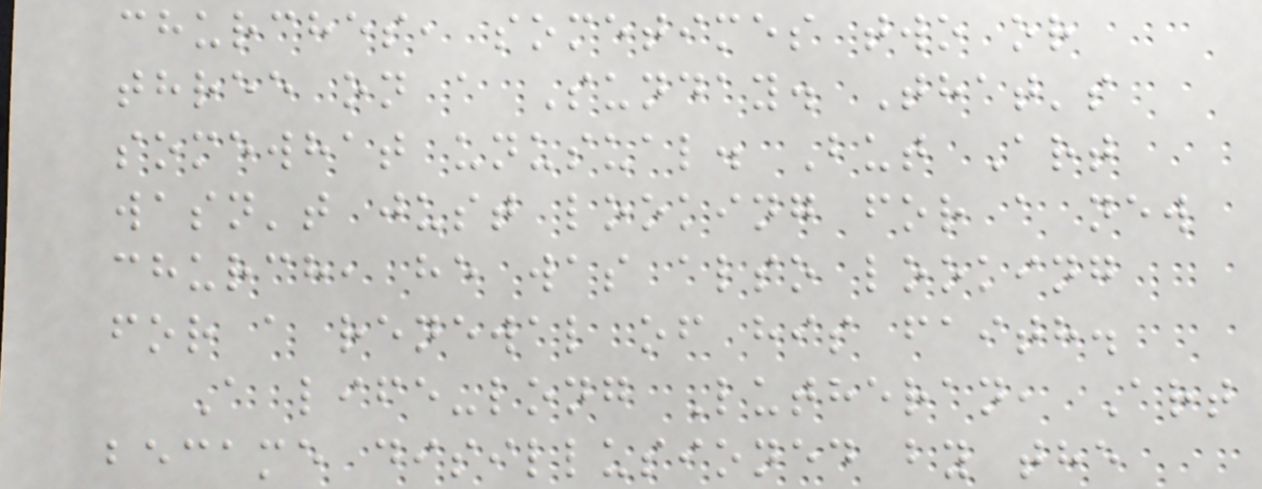churches, sometimes two or
three on a Sunday. That's
somewhat unusual. But Art
wasn't just looking for a new
church, he was also looking
for a renewal of his faith.
A life-long Lutheran, Art
became disillusioned by the
